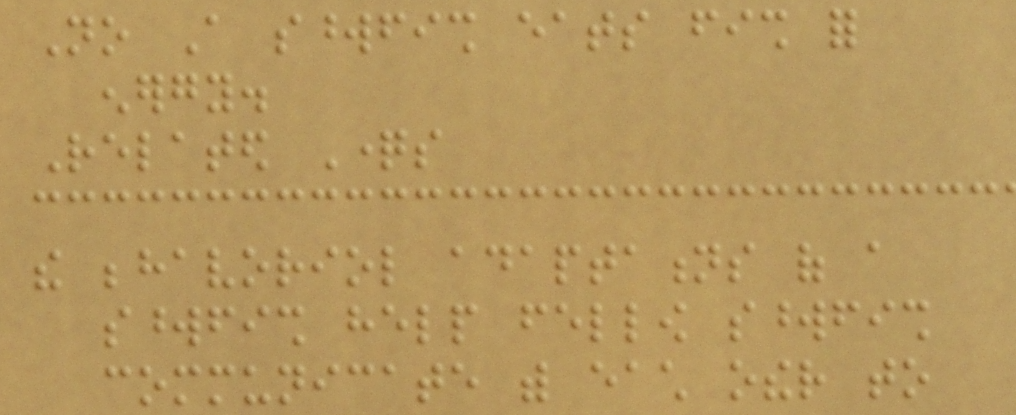No A swordfish eats fish for
energy.
Related Questions
the behavoriol adaptations of a
swordfish help fellow swordfish
communicate with each other to
